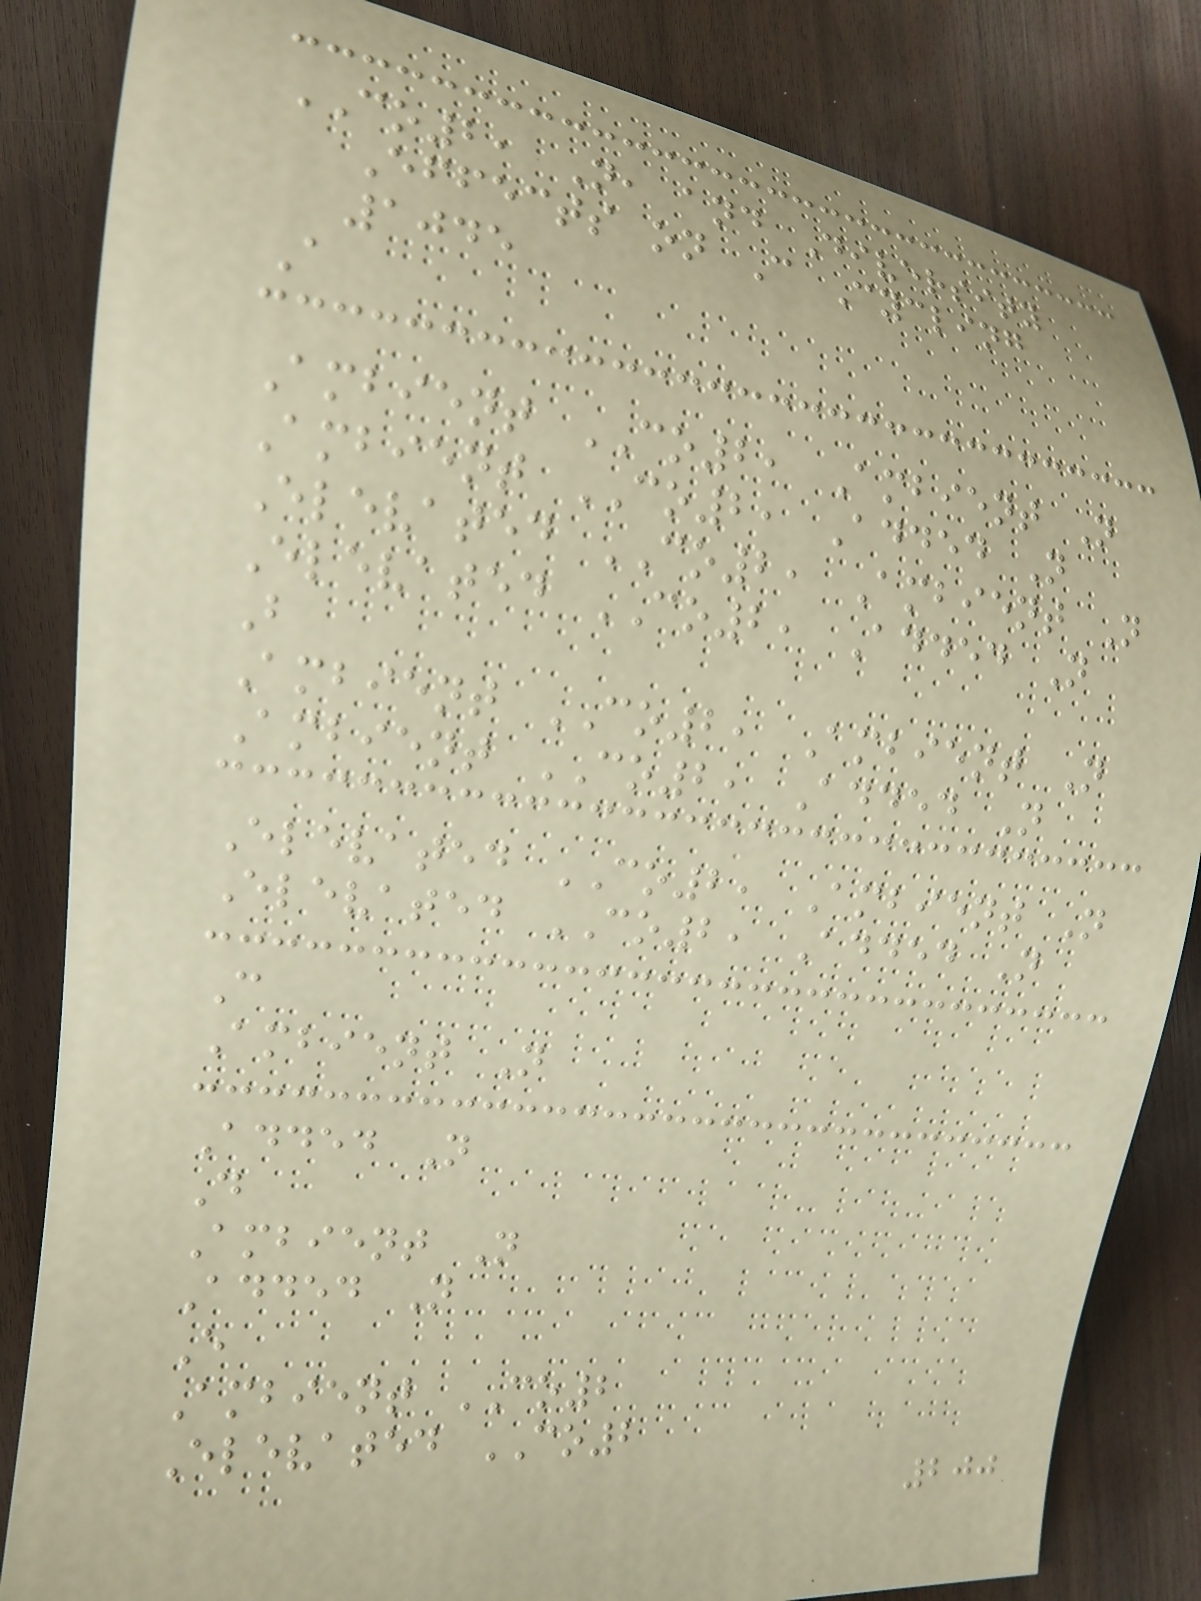CO2, N, and Diversity
Effects on C Cycling
1045
A
Ambient CO2, Ambient N
Ambient CO2, Added N
Elevated CO2, Ambient N
Elevated CO2, Added N
B
Ambient CO2, Ambient N
Ambient CO2, Added N
Elevated CO2, Ambient N
Elevated CO2, Added N
C
Ambient N
Added N
D
Ambient N
Added N
E
Ambient CO2
Elevated CO2
200
